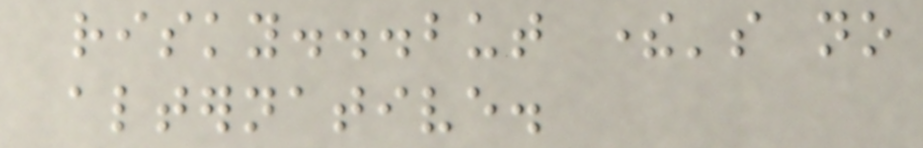risky...but there's no
alternative.
